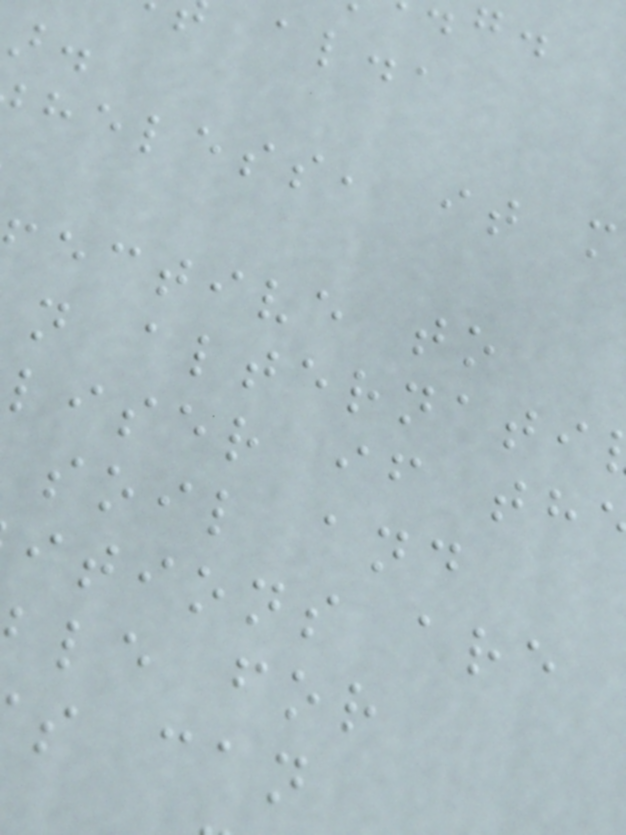al.,
heless, it m
ective to
n alternati
liser if th
soil and
itions are
le for
s can
